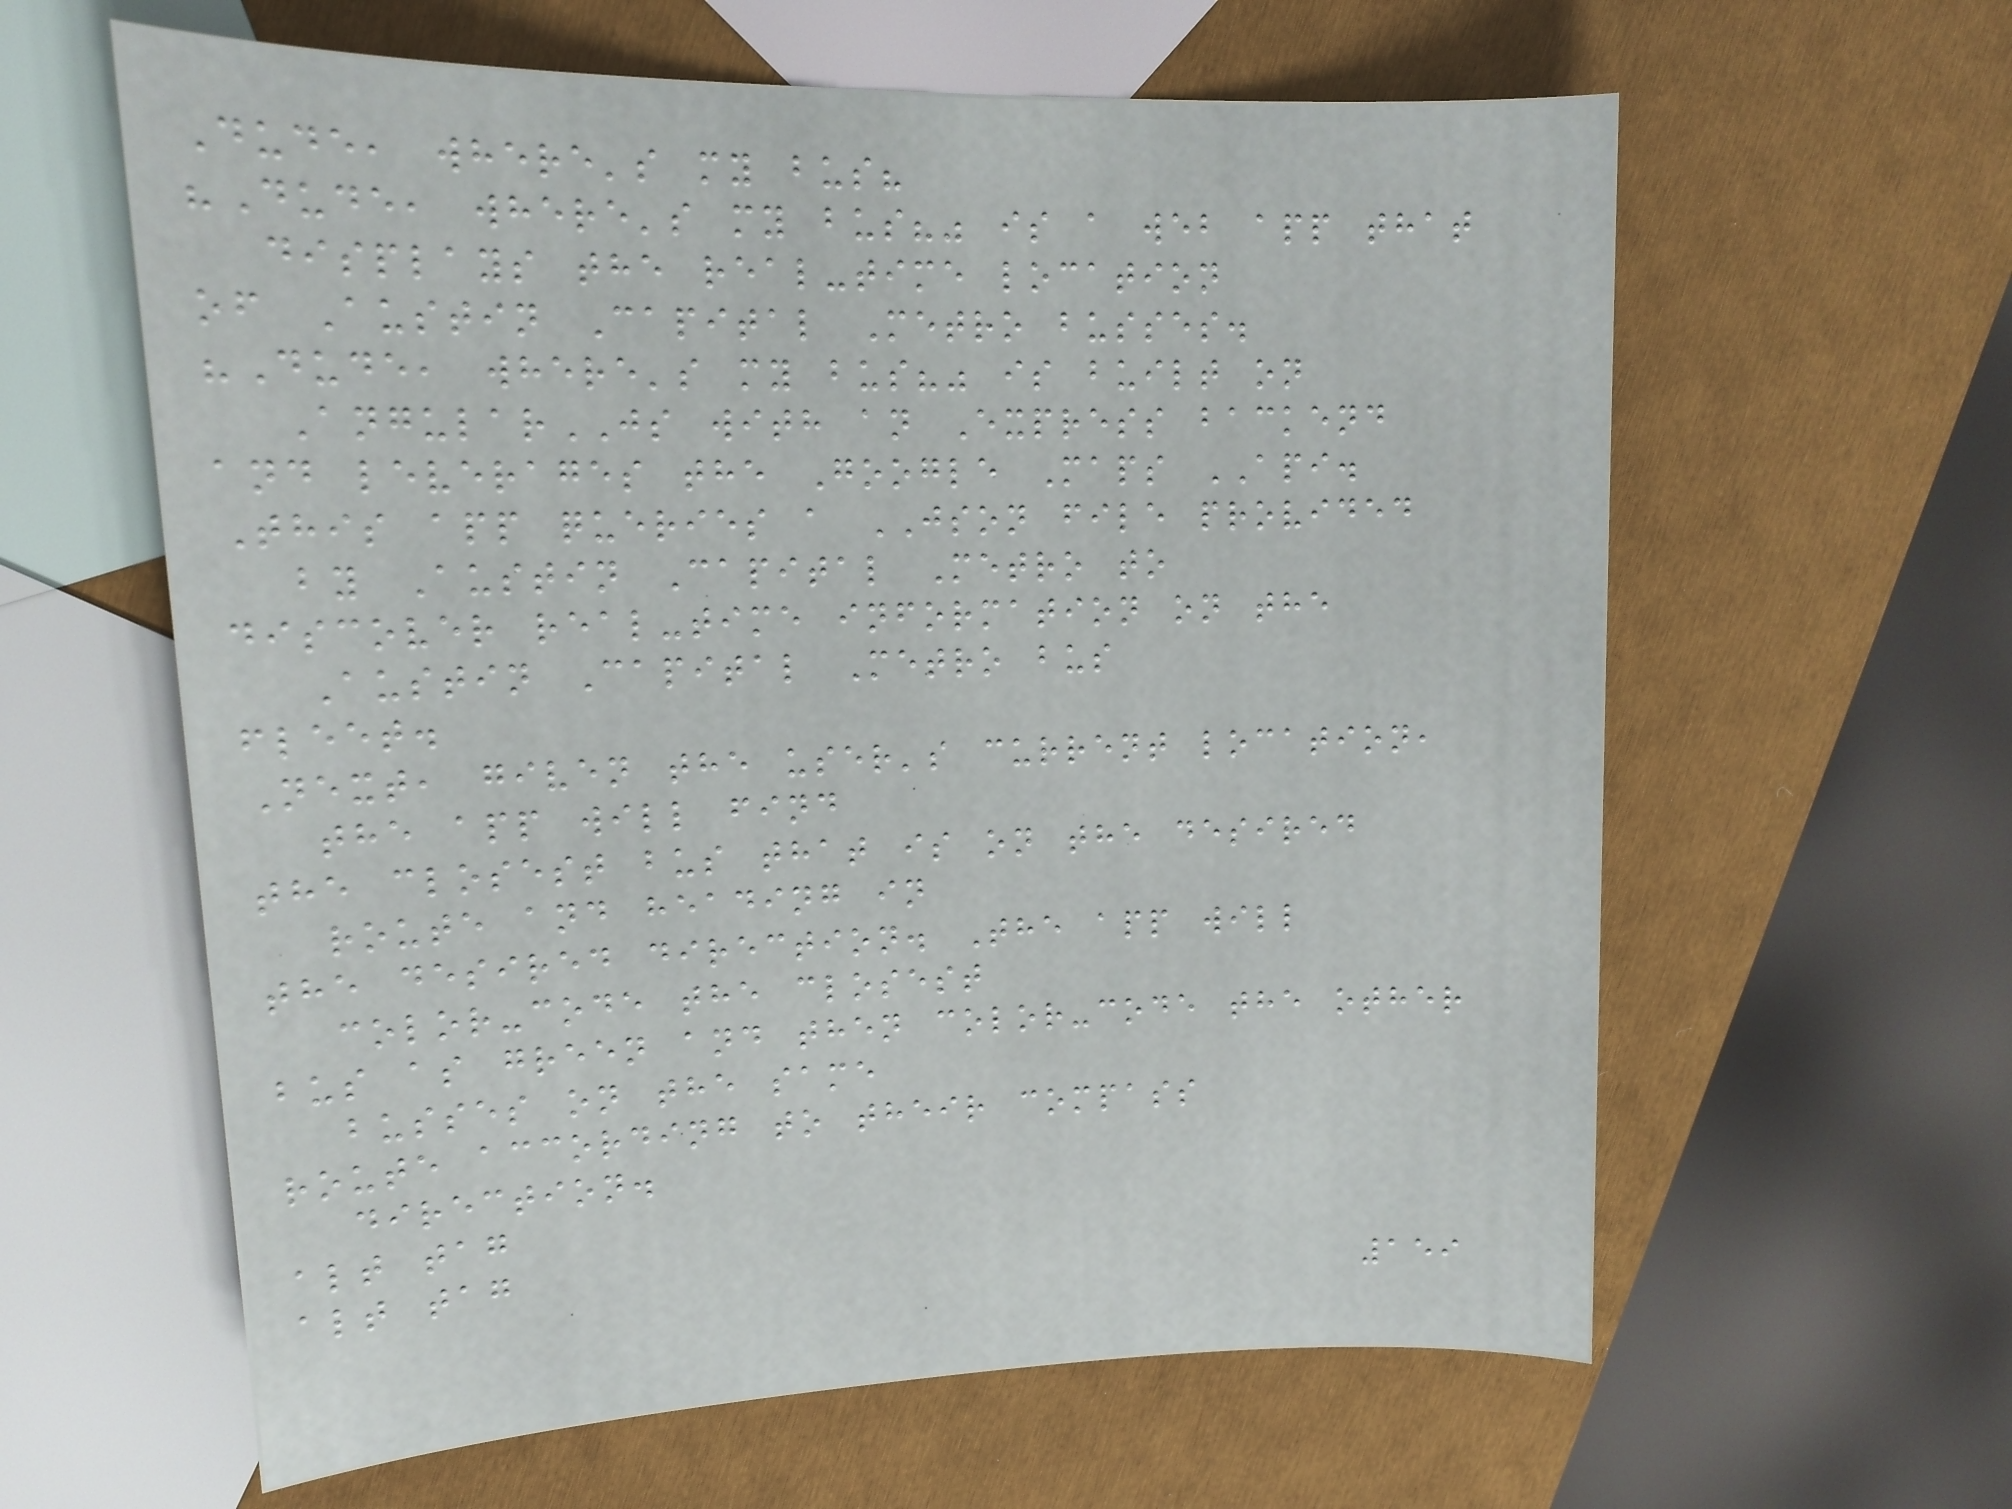Dude, where's my bus?
"Dude, where's my bus?" is a web app that
displays the real-time location
of Austin Capital Metro busses.
"Dude, where's my bus?" is built on
AngularJS with an Express backend
and leverages the Google Maps API.
This app queries a JSON file provided
by Austin Capital Metro to
discover real-time information on the
Austin Capital Metro bus
fleet.
Next, given the user's current location,
the app will find
the closest bus that is on the desired
route and heading in
the desired direction. The app will
color-code the closest
bus as green and then color-code the other
busses on the same
route according to their compass
direction.
alt tag
alt tag
159
